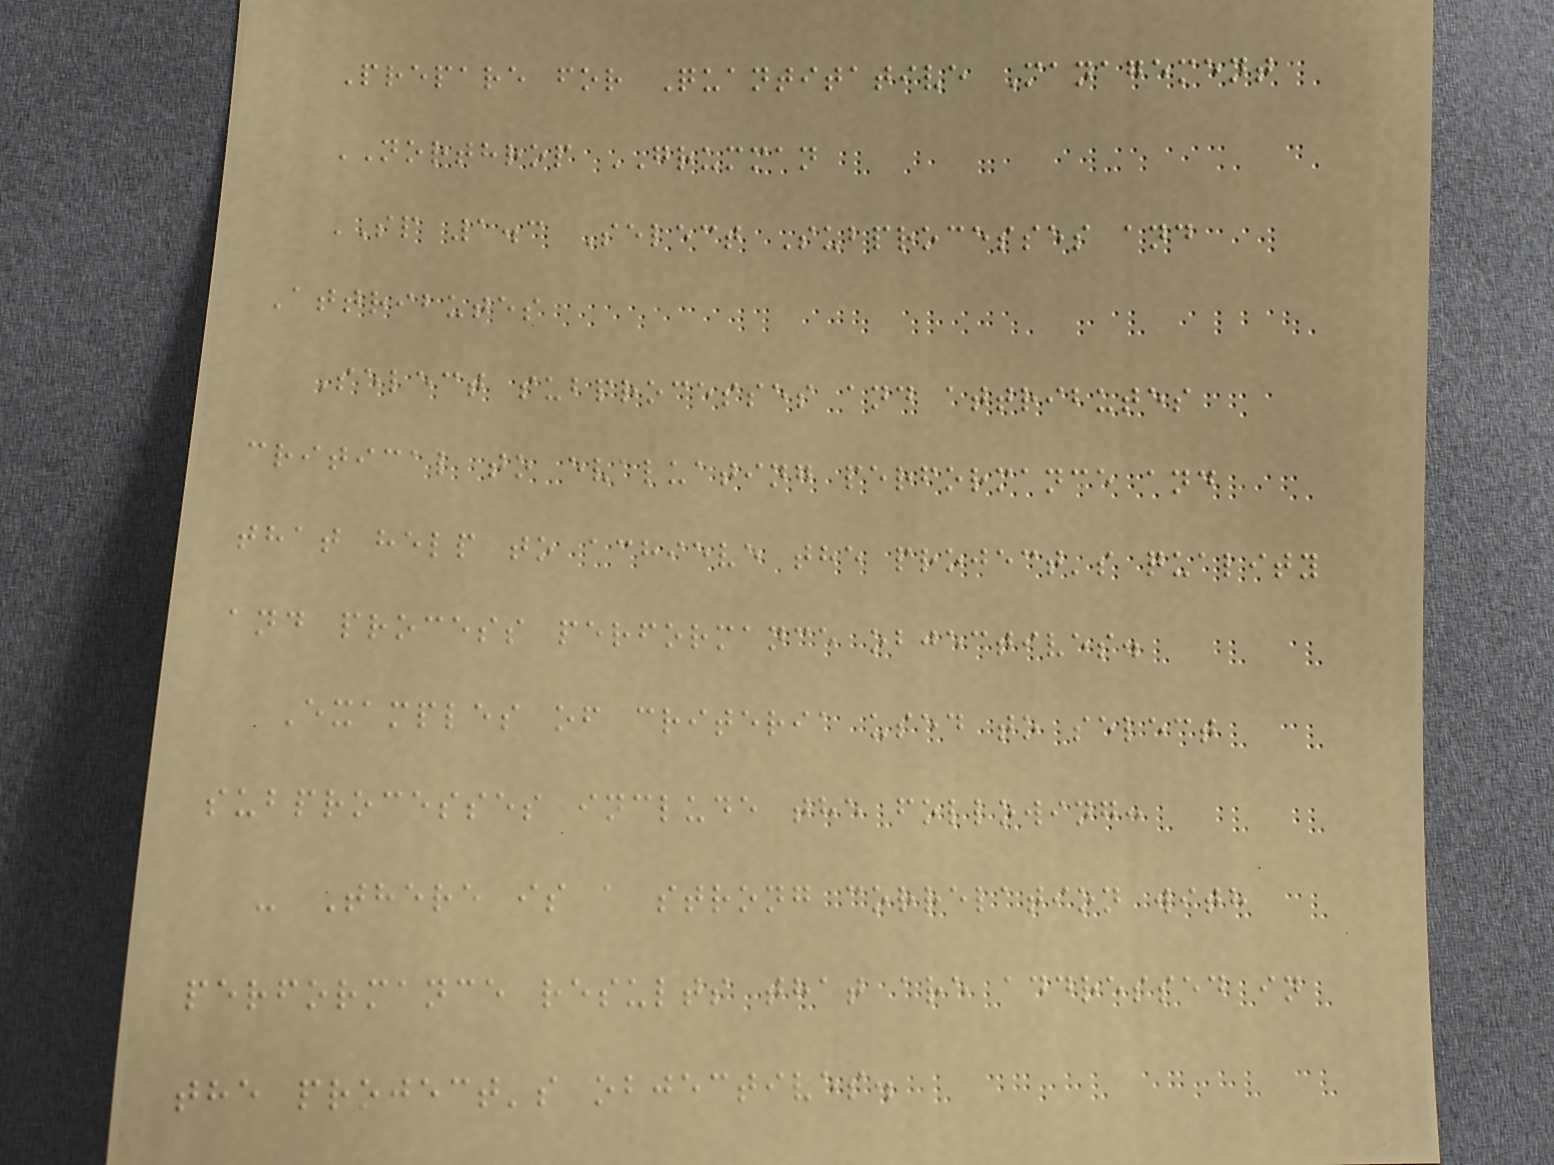Prepare for Quantitative Management
NORTHROP GRUMMAN
SP 1.3 Select Subprocesses and
Attributes
Select subprocesses and attributes
critical to evaluating performance and
that help to achieve the project's quality
and process performance objectives.
Examples of criteria used to select
subprocesses include the following:
- There is a strong correlation with
performance results that are addressed in
the project's objectives.
